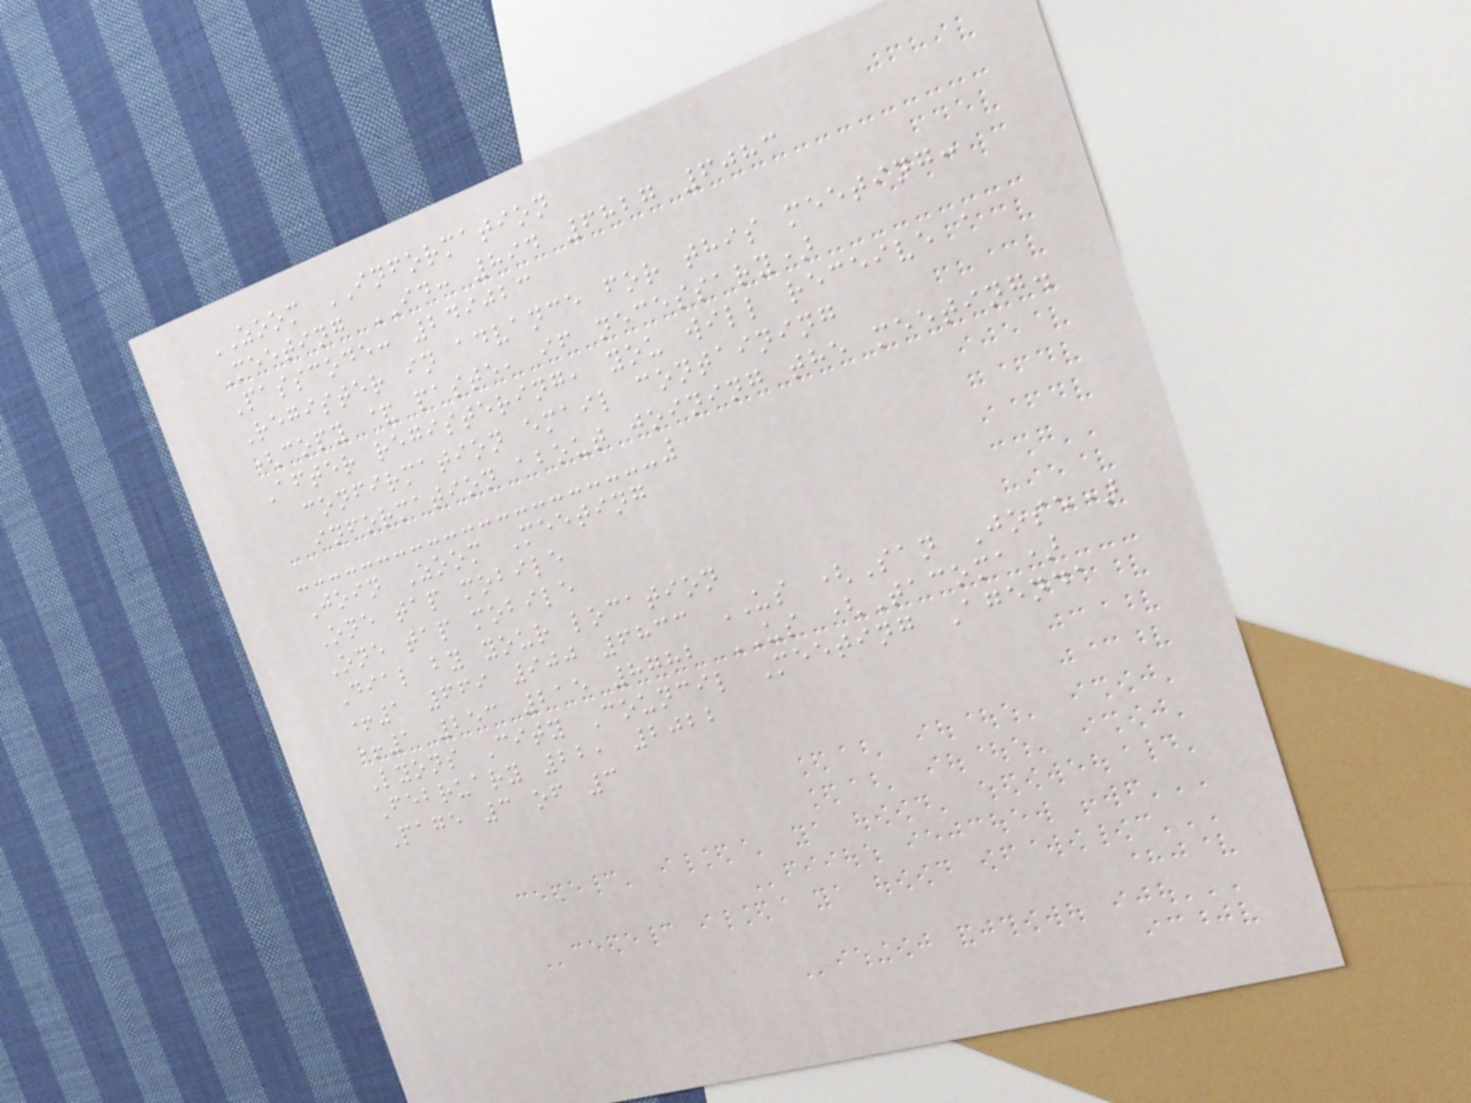ZOOM INFORMATION
Meeting ID: 894 6827 6083
Passcode: 249023
Register in advance for this meeting:
(copy & paste, if necessary)
After registering, you will receive a
confirmation email containing
information about joining the meeting.
Join Zoom Meeting
One tap mobile
One tap mobile
Dial by your location
+1 669 900 6833 US (San Jose)
+1 253 215 8782 US (Tacoma)
Lyons City Council Meeting Agenda
February 22, 2022
Page 3 of 3
